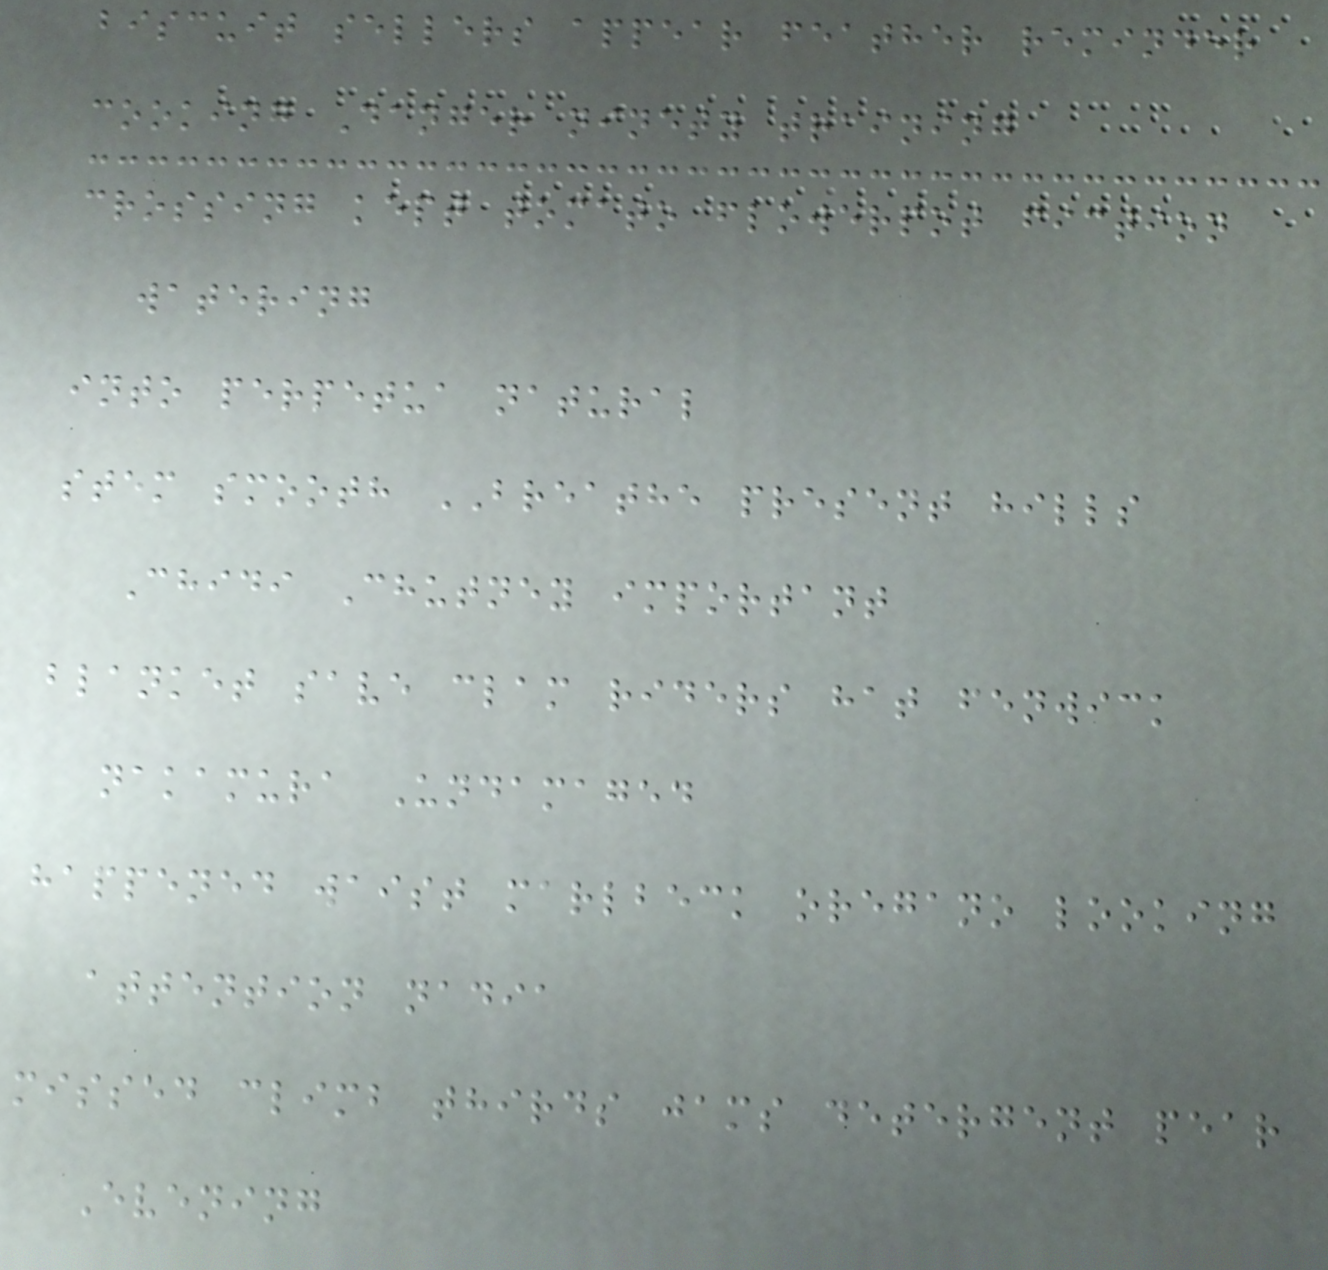biscuit sellers appear feather reminder
cooking Danger ninety training
crossing kept tomato flowerpot fiction
watering
into perpetua natural
stem smooth BREATHE present hills
Chidi Chutney important
blanket save clam riders hat fenwick
nakamura Undamaged
happened waist marlbeck oregano looking
attention nadia
missed climb thirds jams detergent pear
Evening
